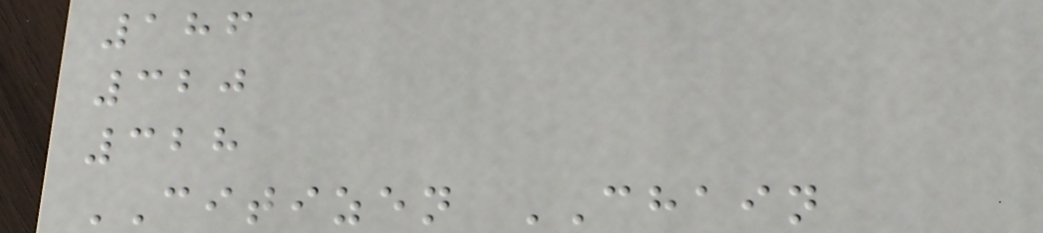186
320
328
CITIZEN CHAIN
